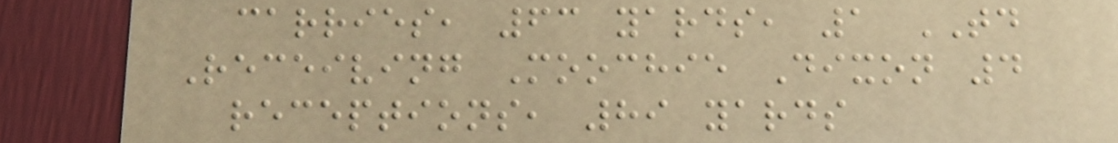carries, 63 yards, 1 TD
Receiving Moochie Dixon 4
receptions, 89 yards
